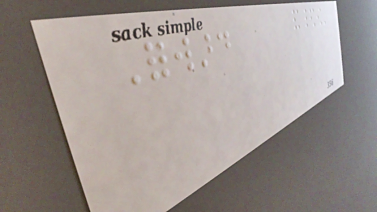Forward
